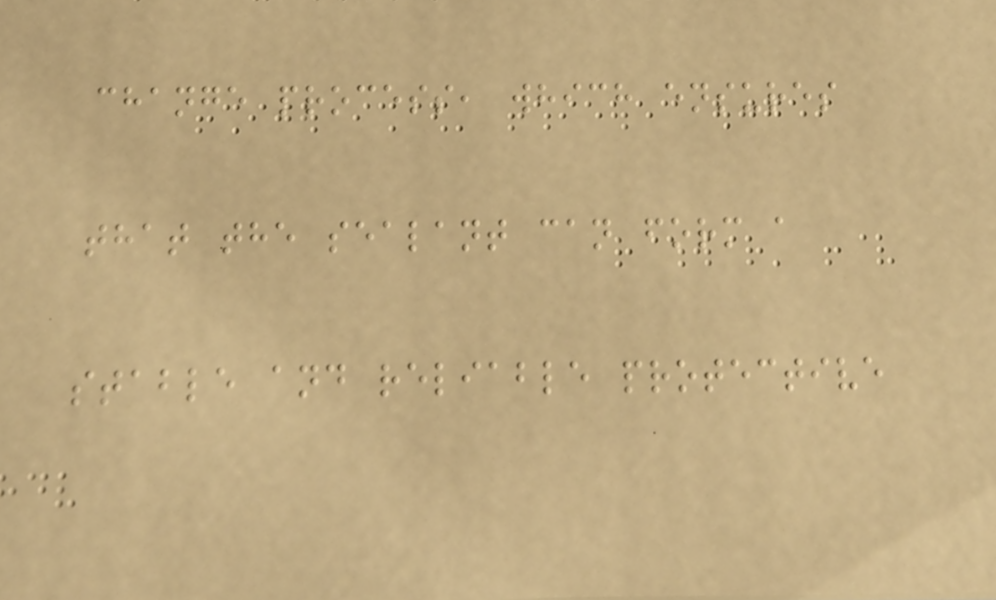change process, which ensures
that the sealant can form a
stable and reliable protective
